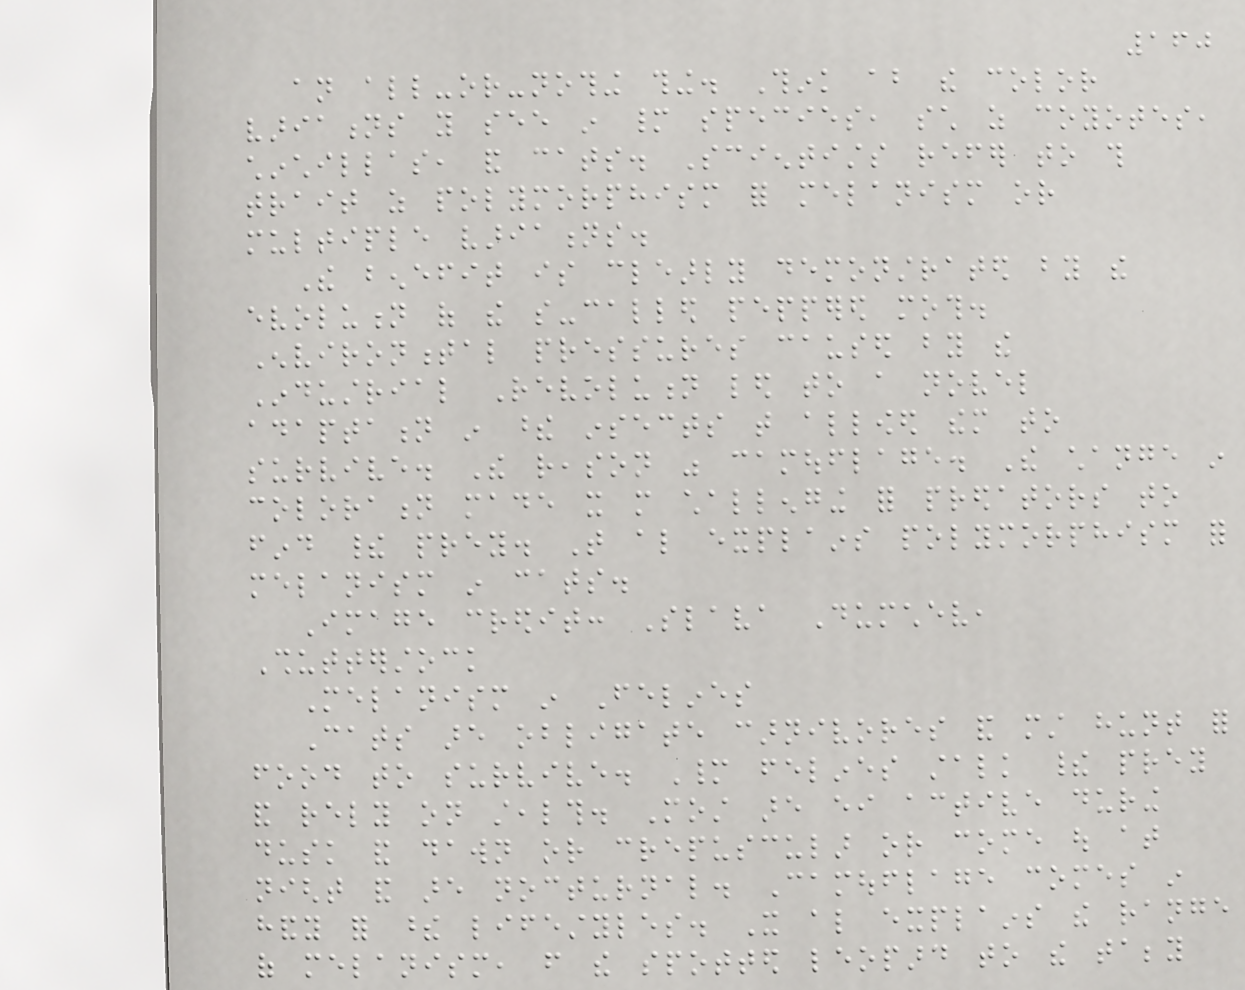160
an all-or-nothing thing. Think about the color
variations you see in many species, such as coyotes,
chinchillas, and cats. Scientists refer to this
trait as polymorphism for melanism or
multiple variations.
The benefit is clearly demonstrated by the
evolution of the so-called peppered moth.
Environmental pressures caused by the
Industrial Revolution led to a novel
adaptation in these insects that allowed them to
survive. The reason was camouflage. The change in
coloration made it more challenging for predators to
find their prey. That also explains polymorphism for
melanism in cats.
Image credit: Slava Dumchev,
Shutterstock
Melanism in Felines
Cats are obligate carnivores and must hunt for
food to survive. Many felines stalk their prey
and rely on stealth. Most are either active during
dusk and dawn or crepuscular or come out at
night and are nocturnal. Camouflage comes in
handy for these lifestyles. It also explains the range
of melanism, from the spotted leopard to the tabby
